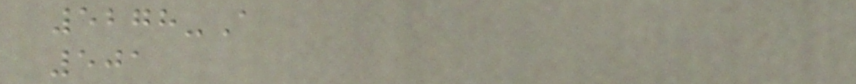5278-A
501
